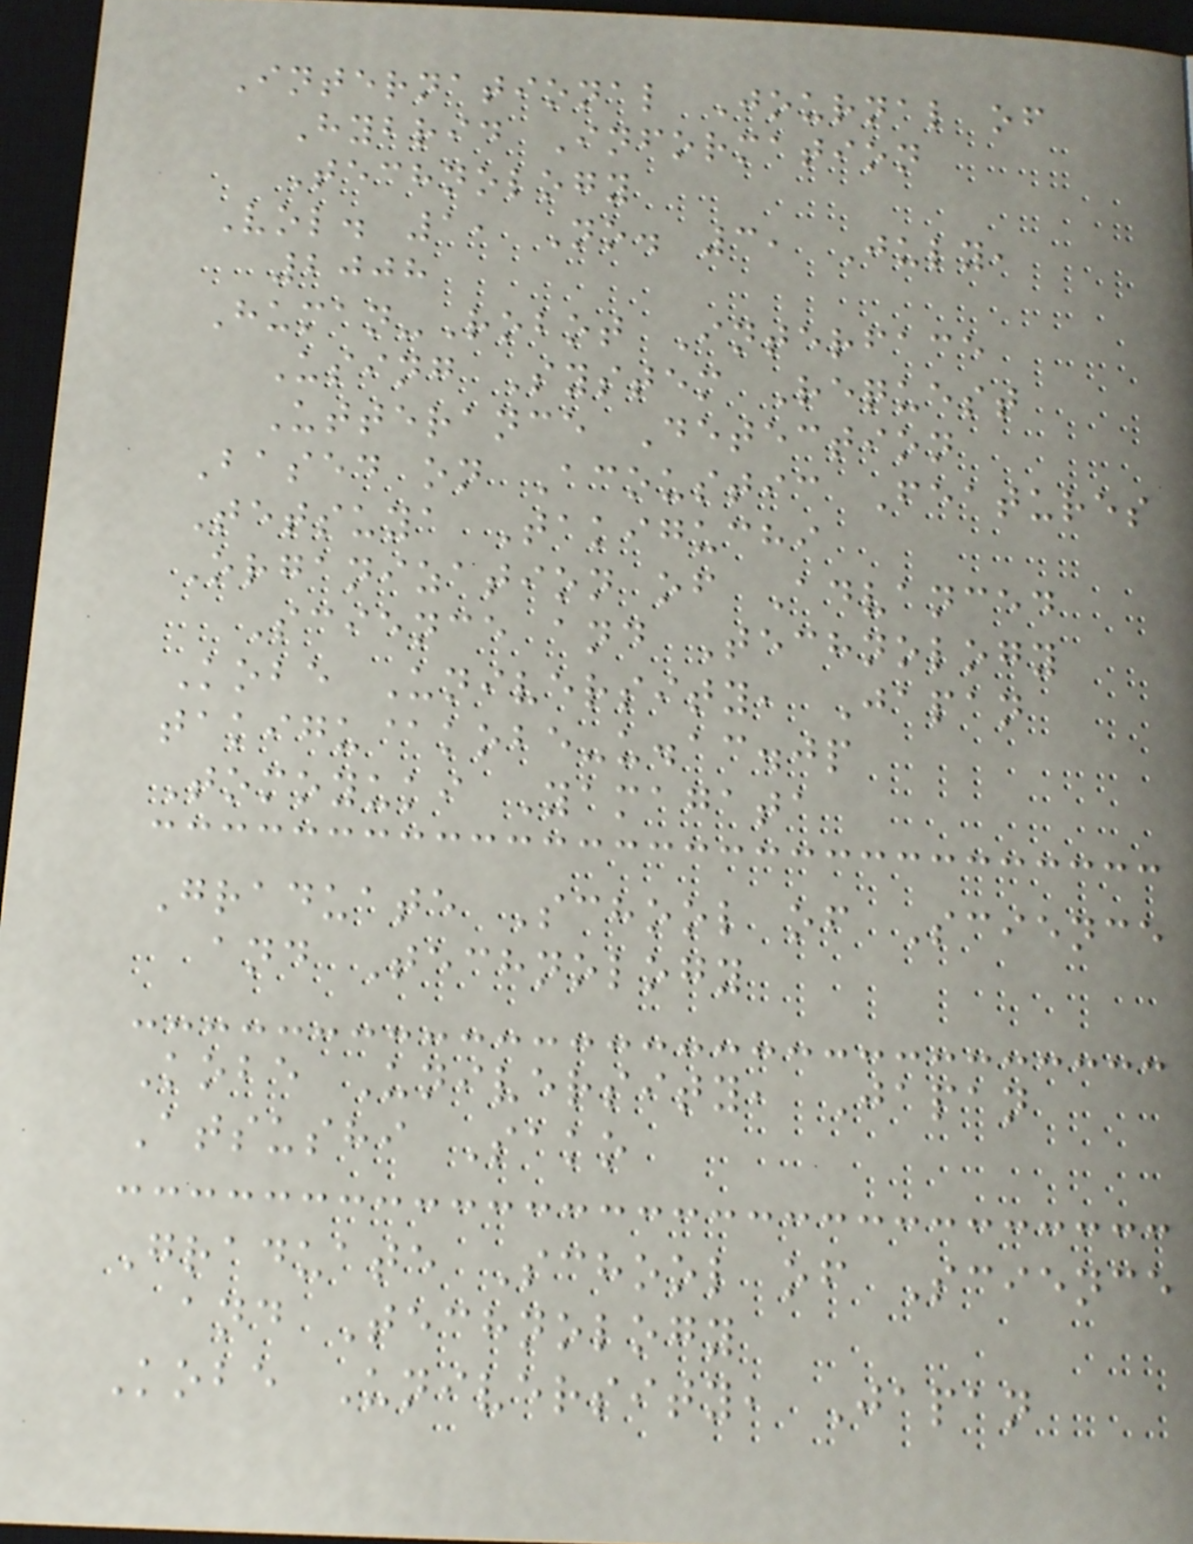International Journal of
Hybrid Information
Technology
Vol. 1, No. 3, July,
2008
Human-Robot Interface
Using System Request
Utterance Detection
Based on Acoustic Features
Tetsuya Takiguchi
Organization of Advanced
Science and Technology
Kobe University, Japan
takigu@kobe-u.ac.jp
Tomoyuki Yamagata
Graduate School of Science
and Technology
Kobe University, Japan
Atsushi Sako
Graduate School of Science
and Technology
Kobe University, Japan
